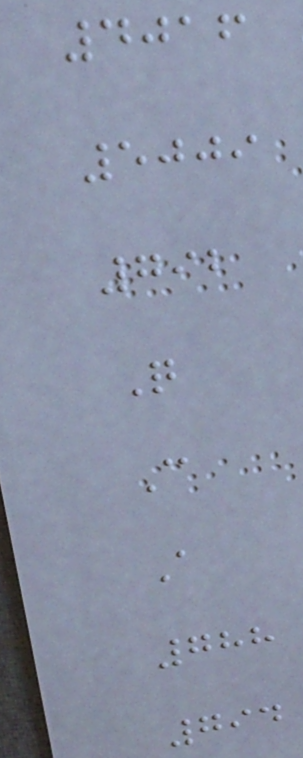4016
5009
792
Q
C
A
788
794
